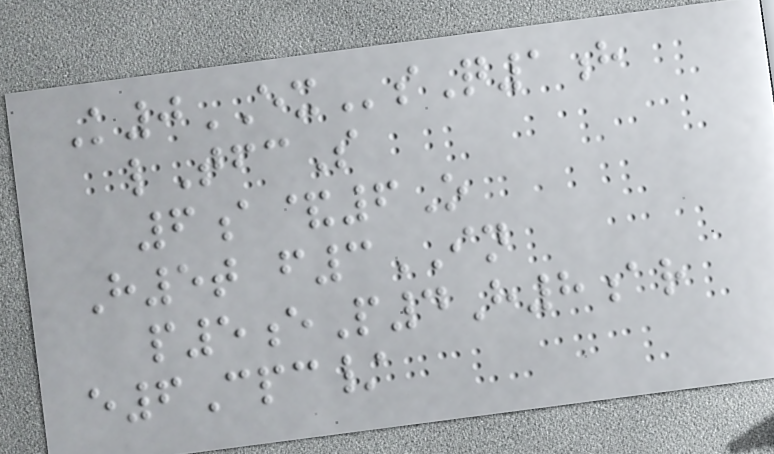K0EXsQ1h
lTfcS
6a&6O
H5t f3IN
p5eP4H8ar
e6Cpc/
